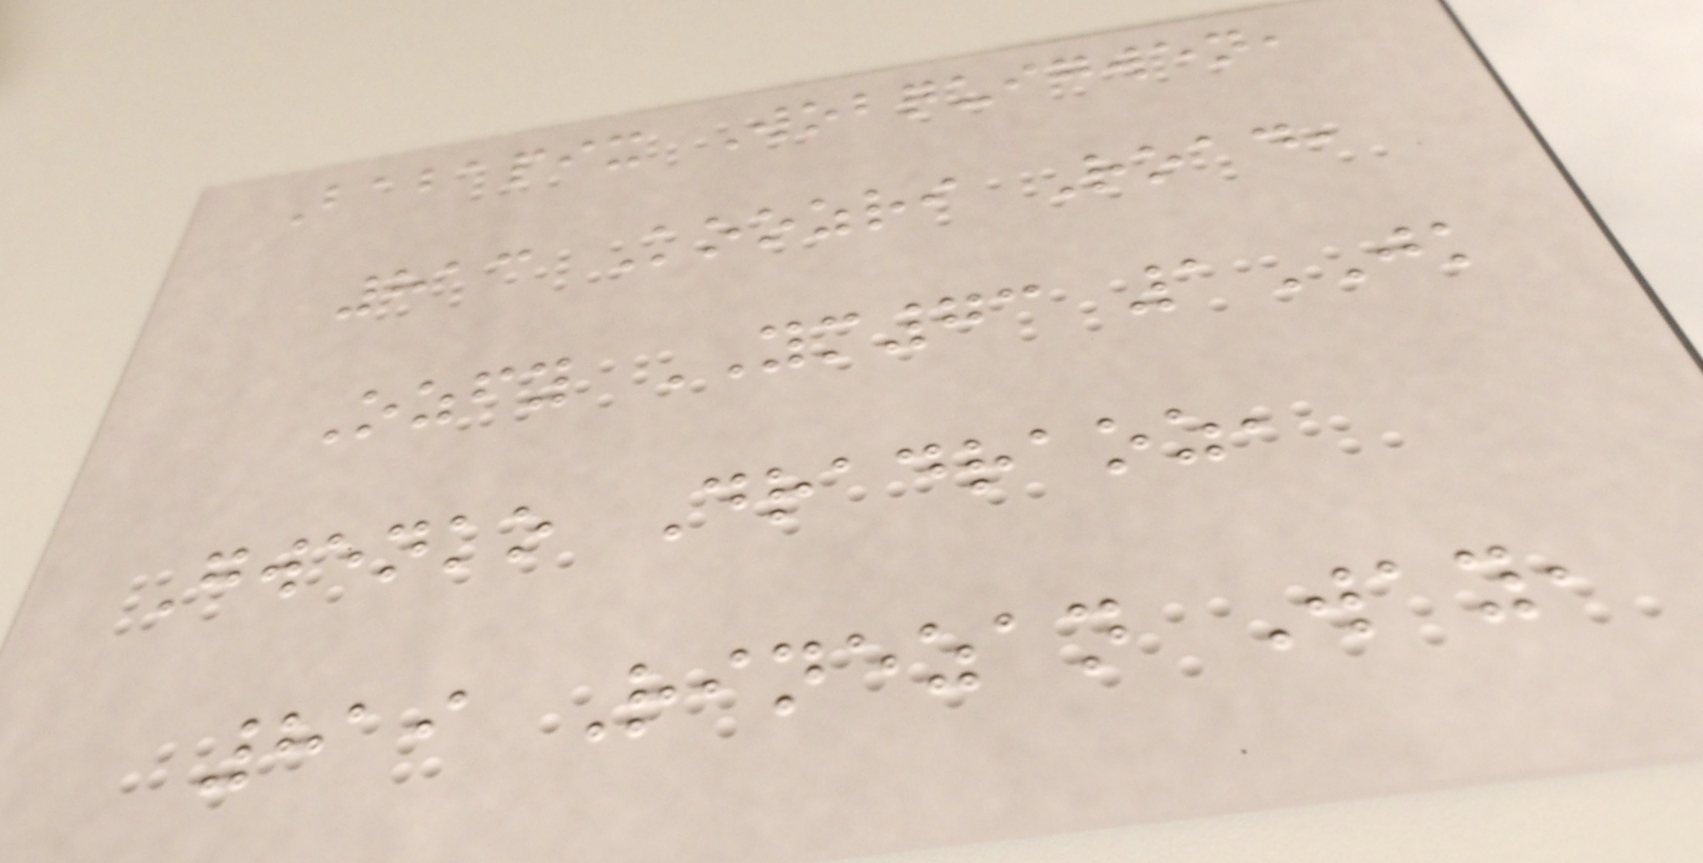Babapix Wobquigwen,
813 Koozri Road,
Ozfy YM73 1JK
Gwenko Dradraoz,
819 Rinezan Way,
